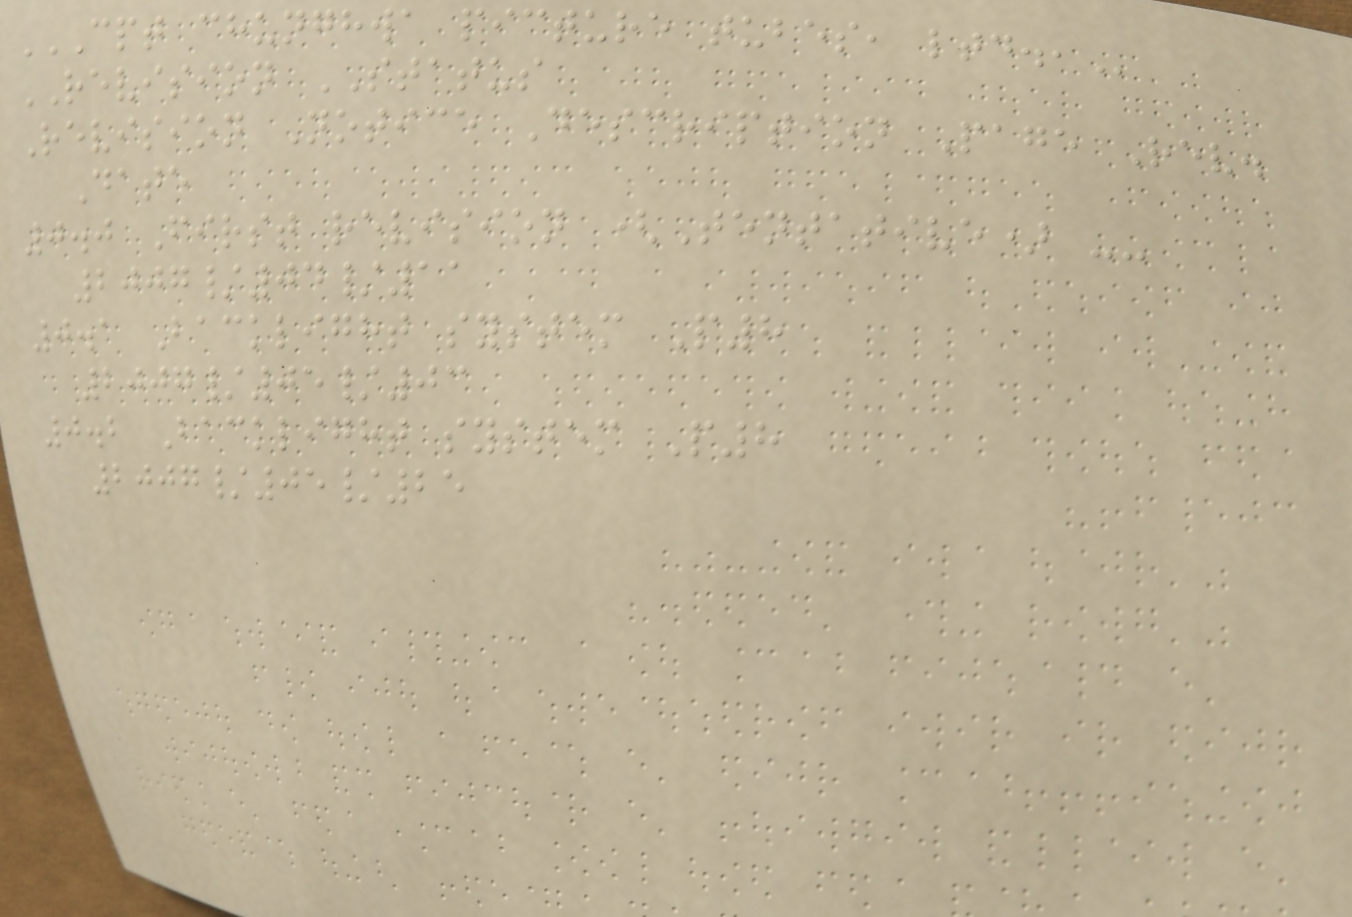CPT CHUNGHWA PICTURE TUBES, LTD.,
REVISION STATUS
Revision Notice Description Page Rev.
Date
0.0 First revision (Tentative) --
2007/04/11
0.1 Backlight system P8
2007/05/03
0.2 Backlight system P8
2007/05/25
